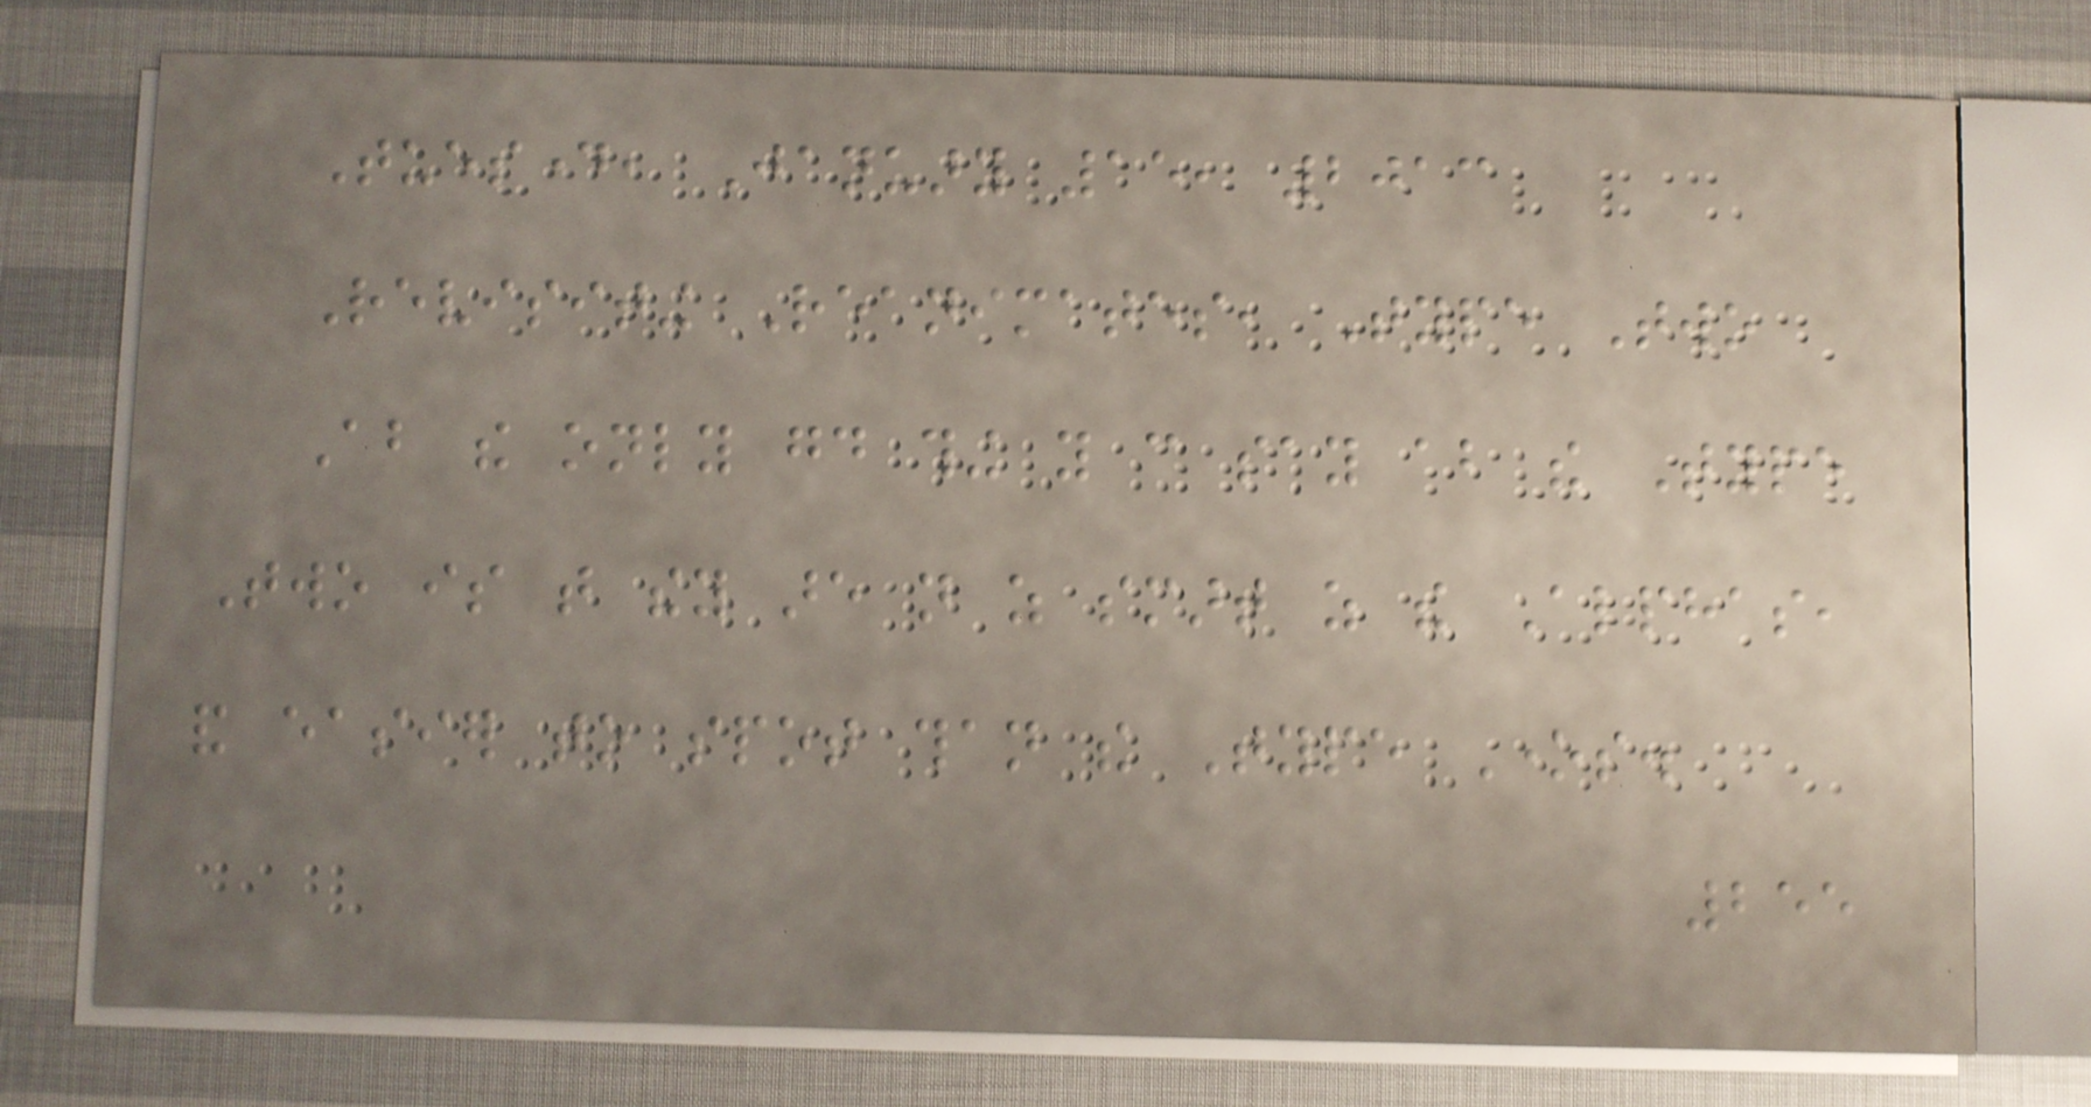Tuesday, January 15, 2013
Revisiting Reanimates, Type Two
About the only good thing you can say about the Type
Two is that they are not as smart as the Alphas,
and easier to spot than the Type Ones.
255
